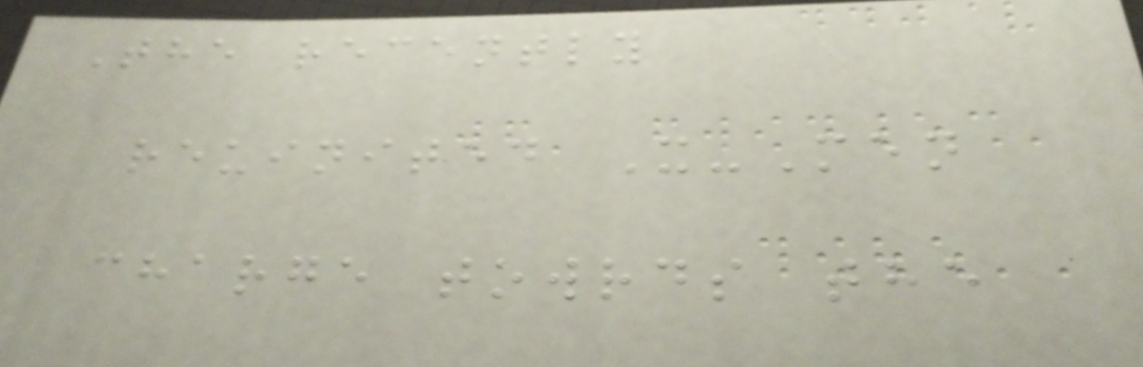The recently
reuinited X-Men
charge towrds the
